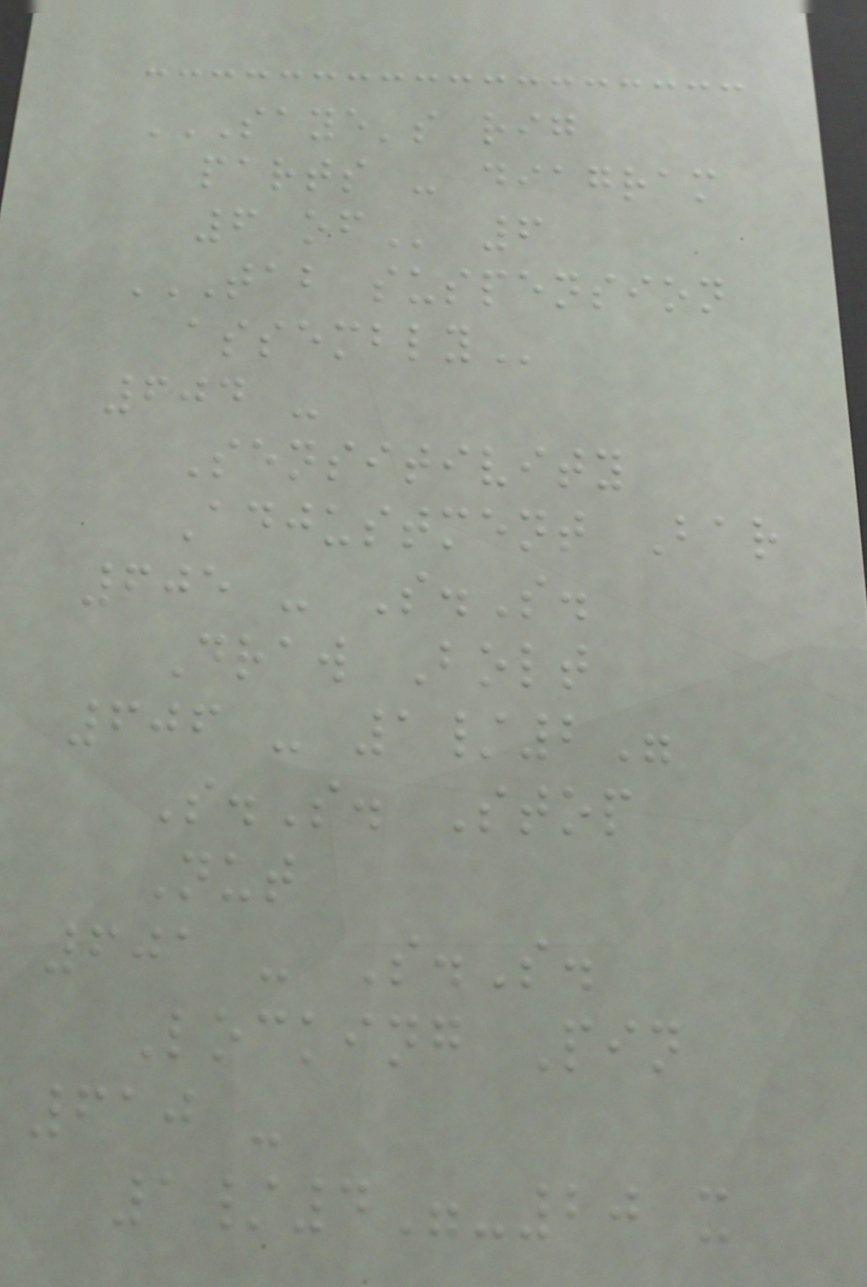SAYE'S RIG
PARTS - DIAGRAM
6 OF 6
TAB SUSPENSION
ASSEMBLY
604 -
Sensitivity
Adjustment Bar
605 - S.S.
Draw Bolt
606 - 1/2"
S.S. Stop
Nut
601 - S.S.
Locking Pin
610 -
1/4"-20 x
